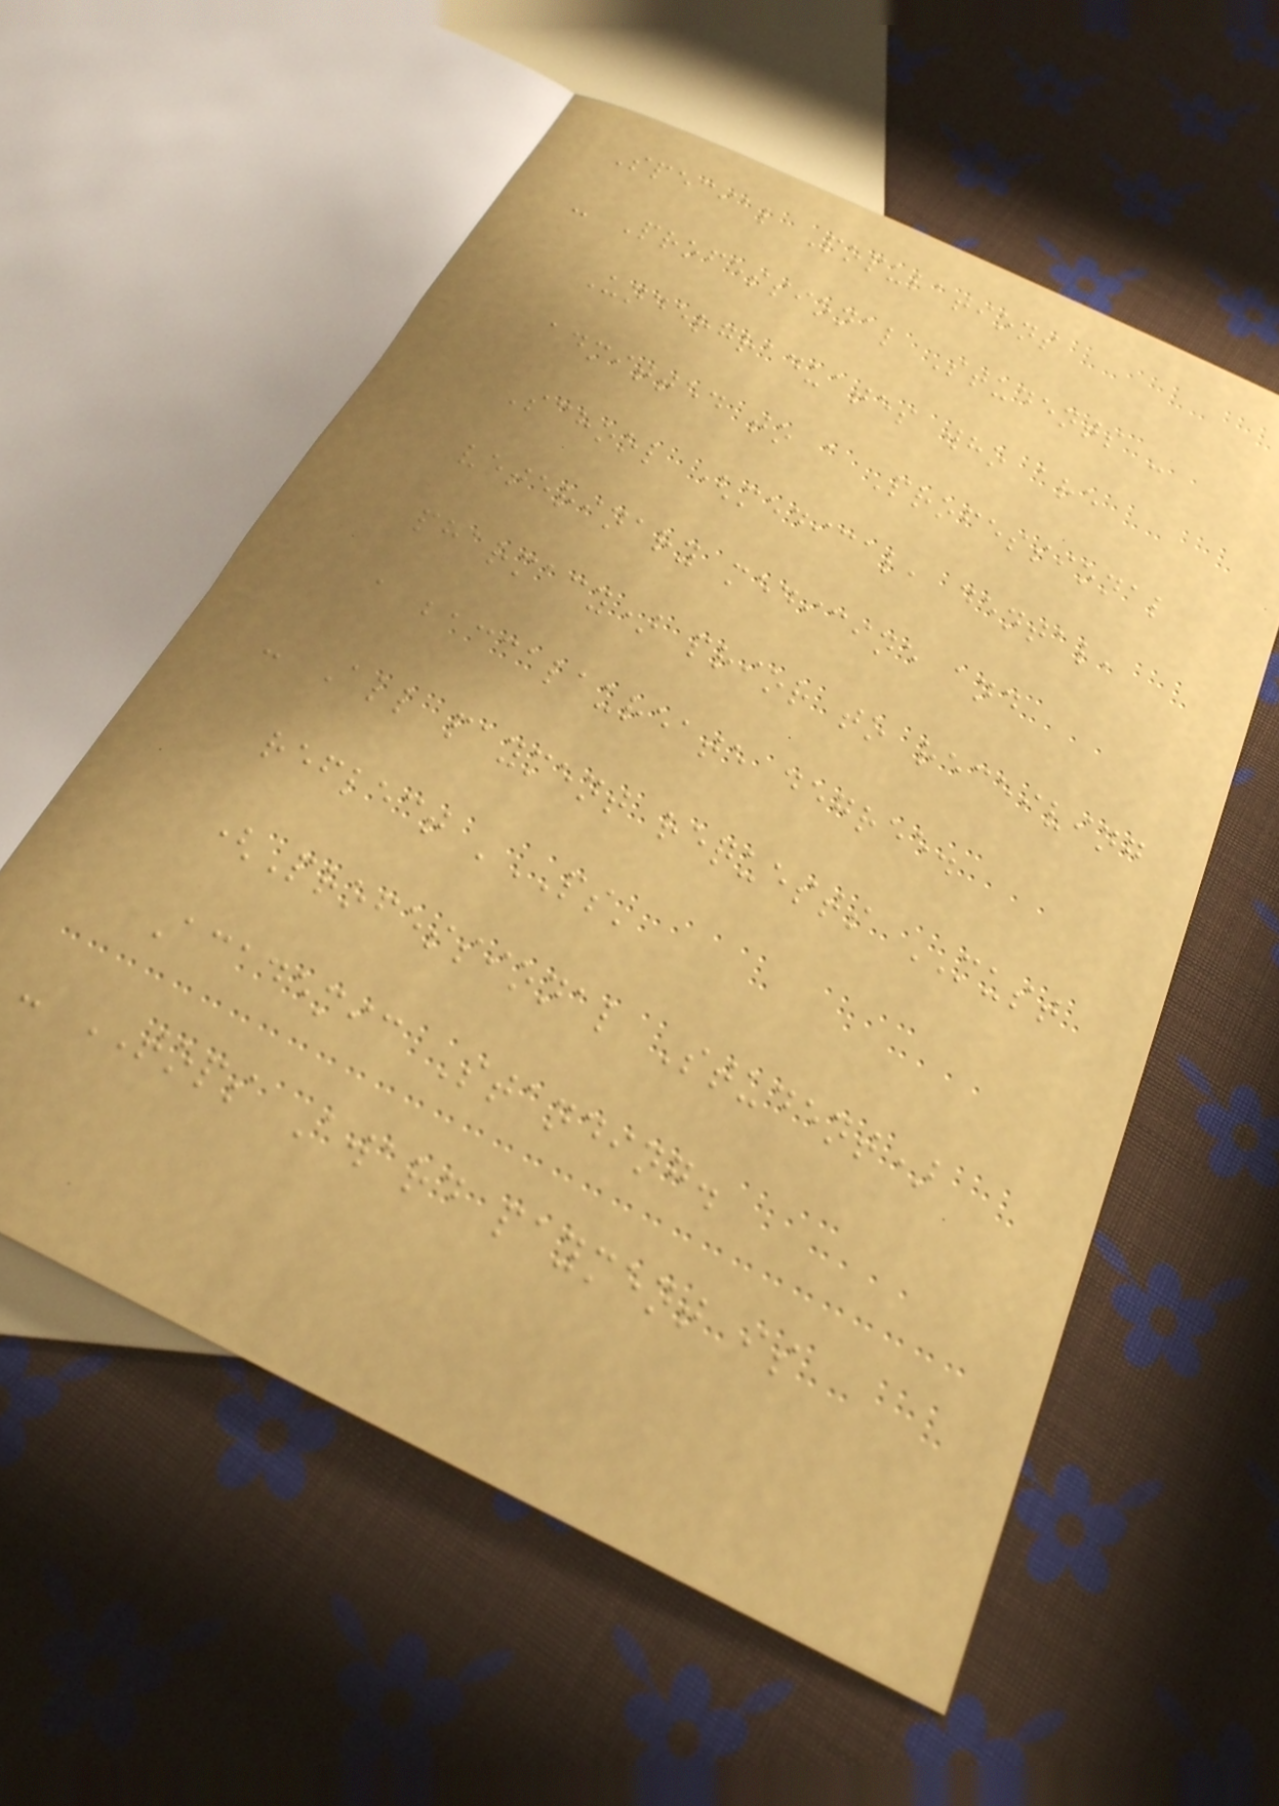Special Populations
- Professional Students -
Undergraduates who are
admitted to a Professional
School (medical, dental,
veterinary medicine and
pharmacy) prior to receiving
a baccalaureate degree.
- All payment requests MUST
reflect 'PS'
(Professional Student)
Academic Standing.
- TOPS Award payment is
